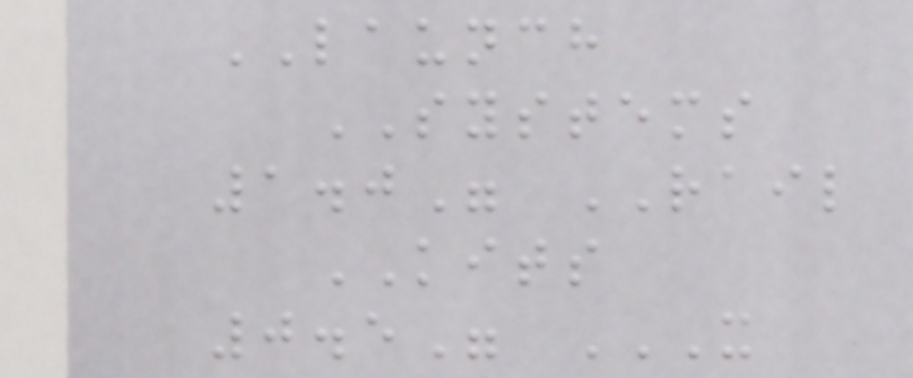LAUNCH
SYSTEMS
1.0" RAIL
KITS
0.5" X
